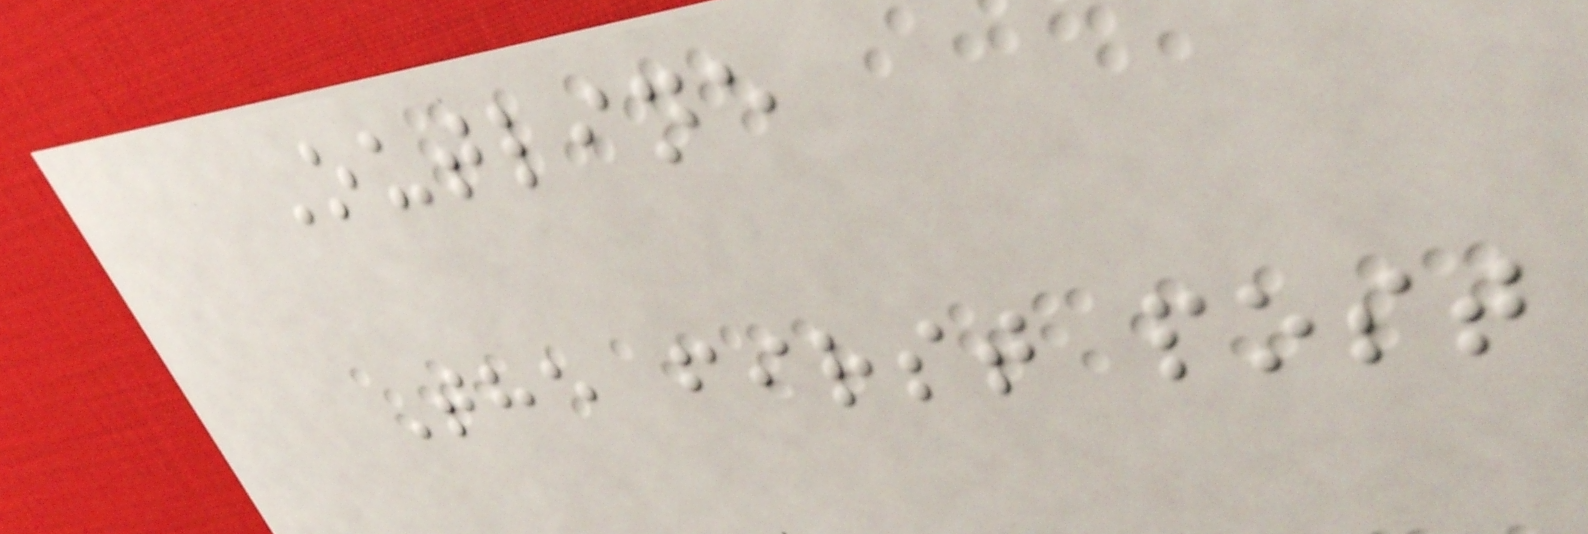Outline
The first post
